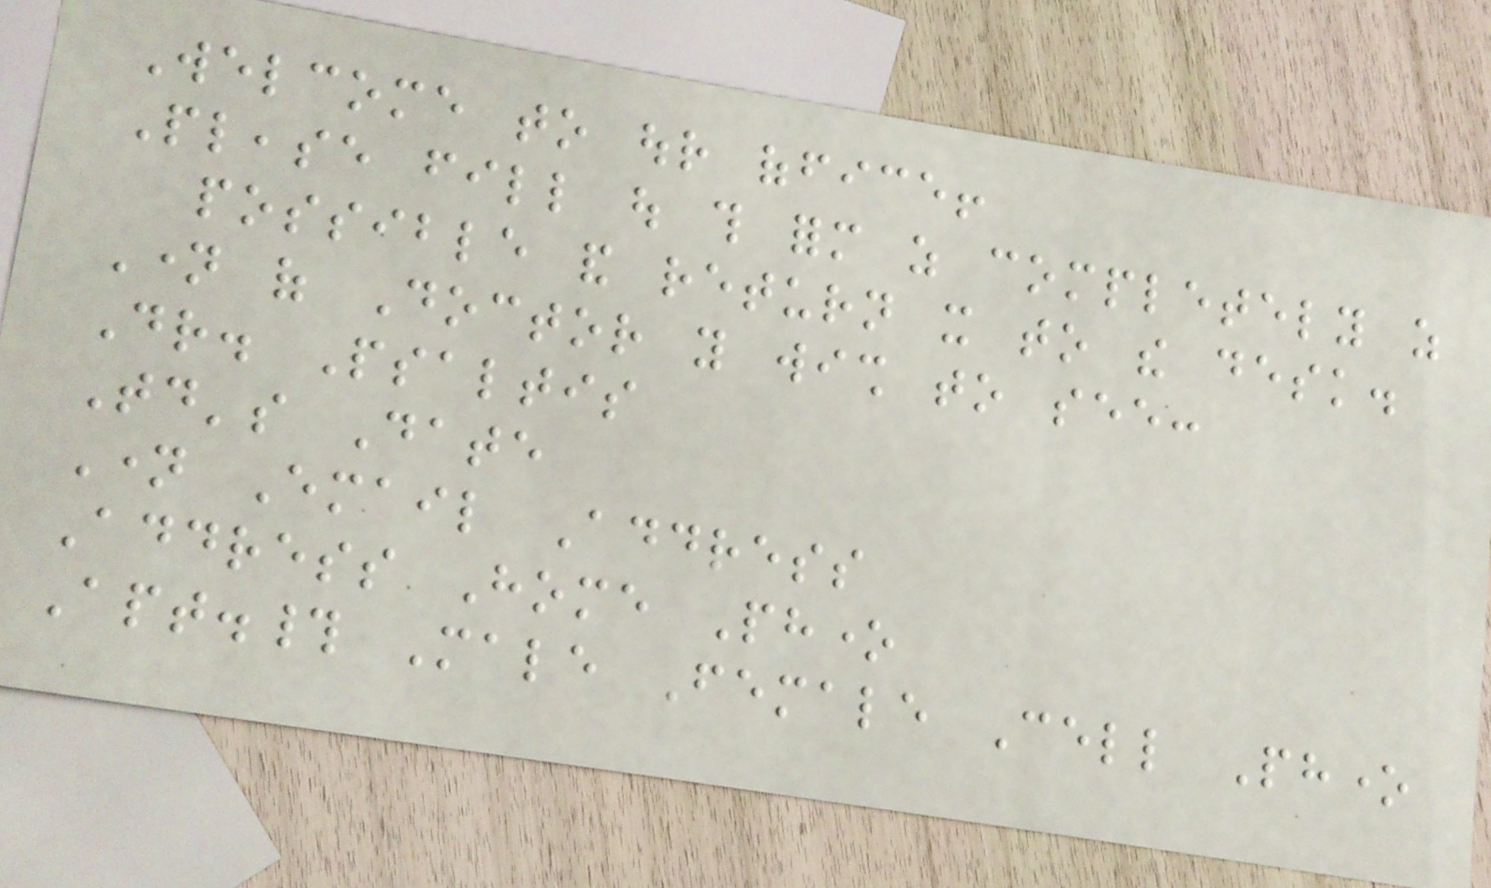Welcome to our office!
Please fill out this form as completely as
possible and return it to the desk.
Name of Doctor you wish to see:
Dr. Psaltis
Today's Date
Name Email Address
Address Home Phone
Apt.# Male Female Cell Phone
